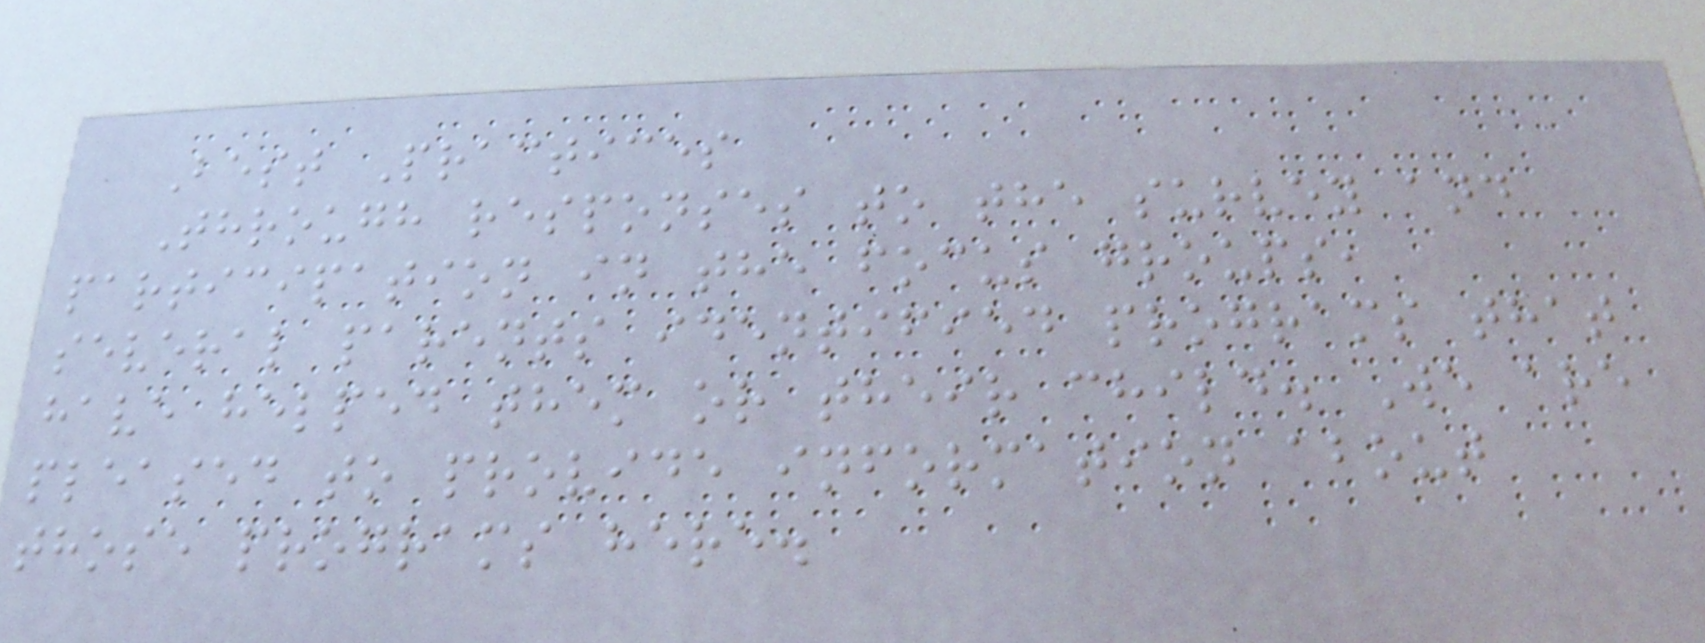Best Practices
Through responses to the survey and
participation in the focus groups,
several parents identified programs that
have helped them or their child. We are
pleased to provide information about
those programs here.
